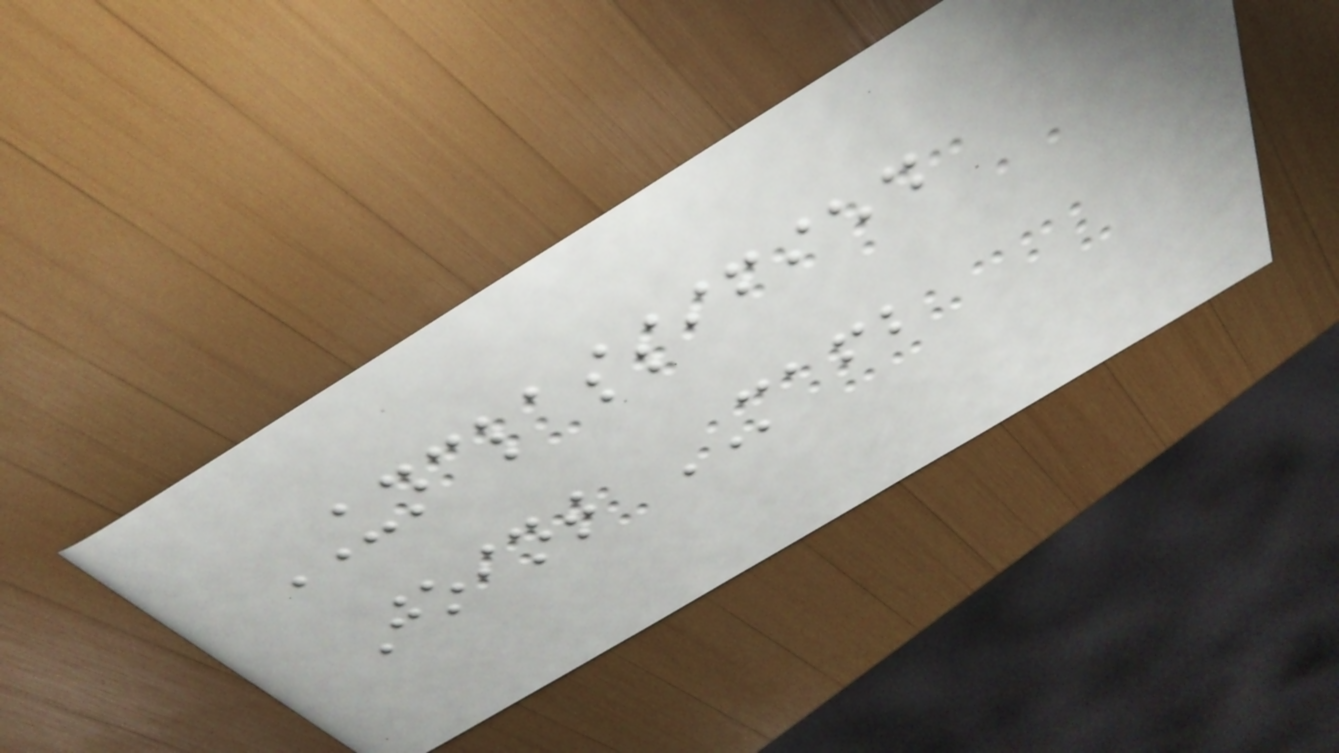UNCLASSIFIED
Joint MAFB
